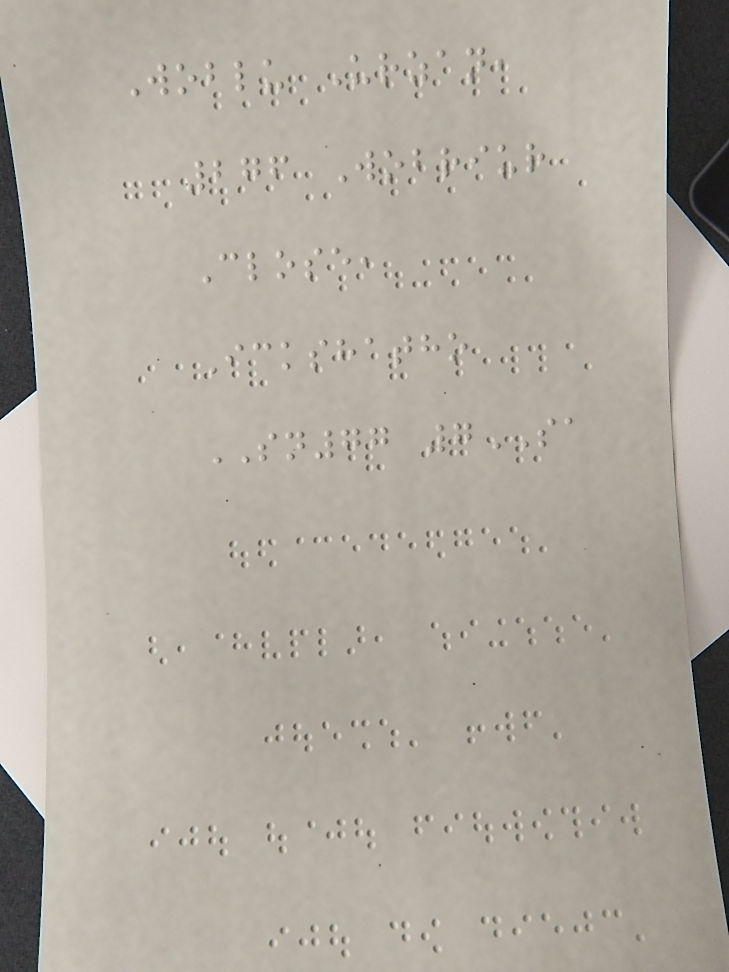Woblu Urzan,
276 Wobriur
Close,
Ickshatho
SN77 7SA
